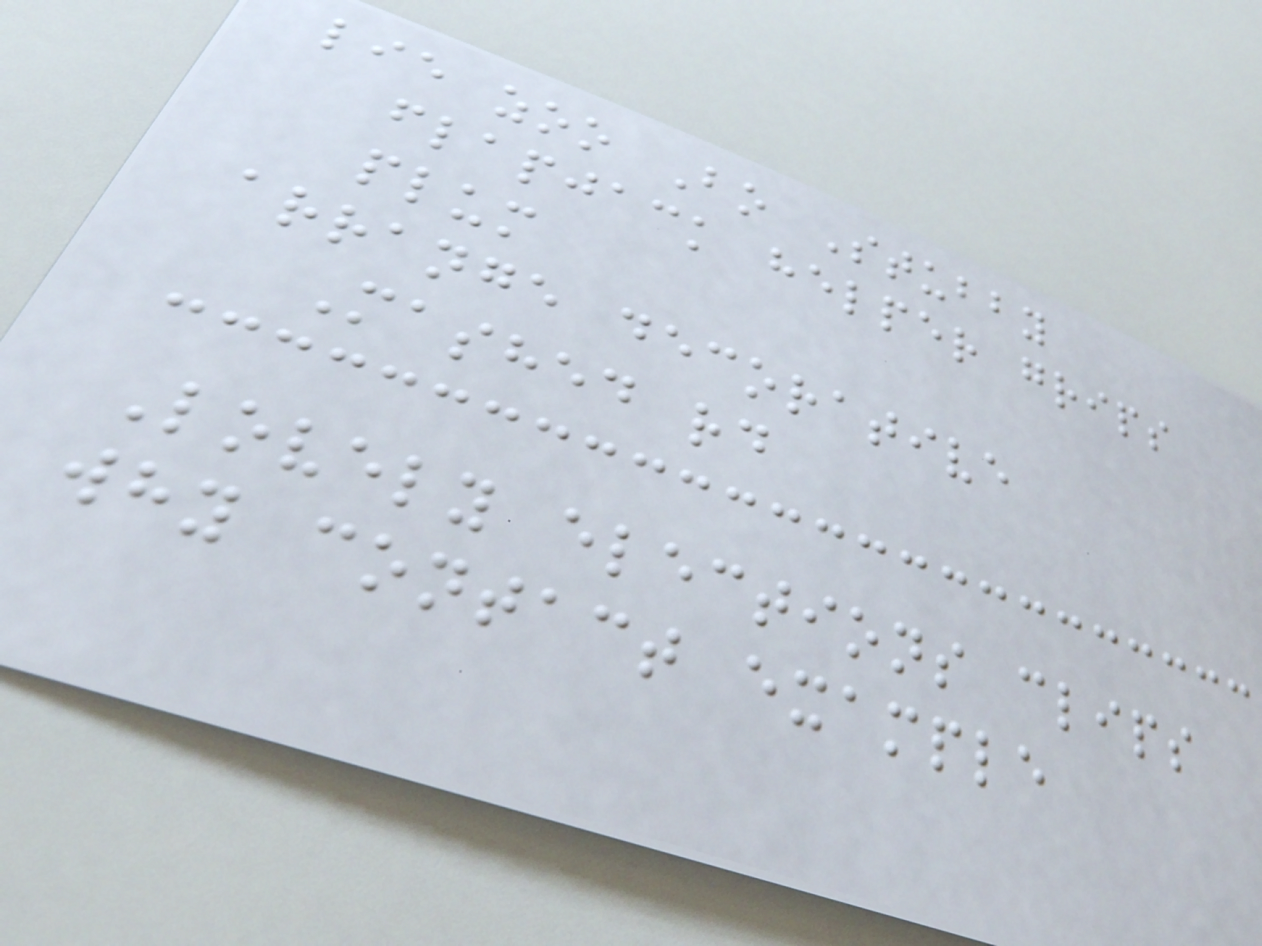lie zoo Bo Stubby
flapjack helper grips
plum
arrange decorative
Mashed rd
Lovely elections clips
why contact example
